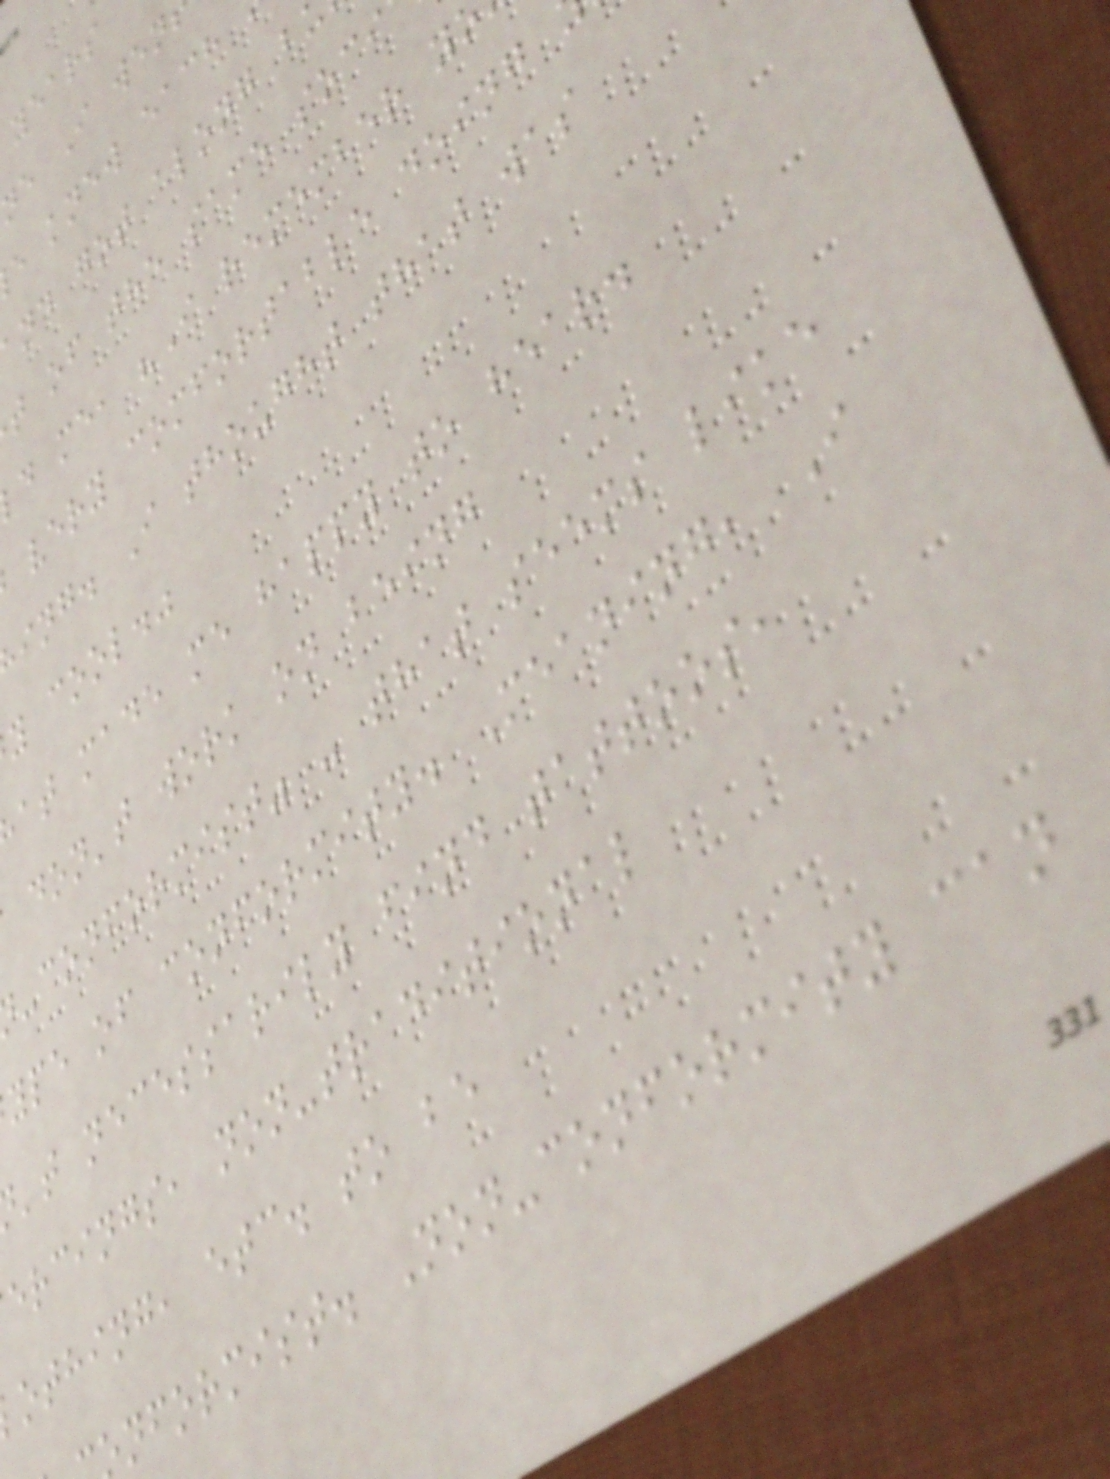ne I wen
e knew each
nd got along b
t of the same soci
d me, "I remember y
very comfortable doing
ing. I thought that was
y cool."
at made me happy to hear.
don't work on being
-conformist" - that seems like
ype of conformity. Meaning, I
't necessarily find tattoos,
ercings, non-traditional
othing, etc. to be
nformist. Non-conformity can
